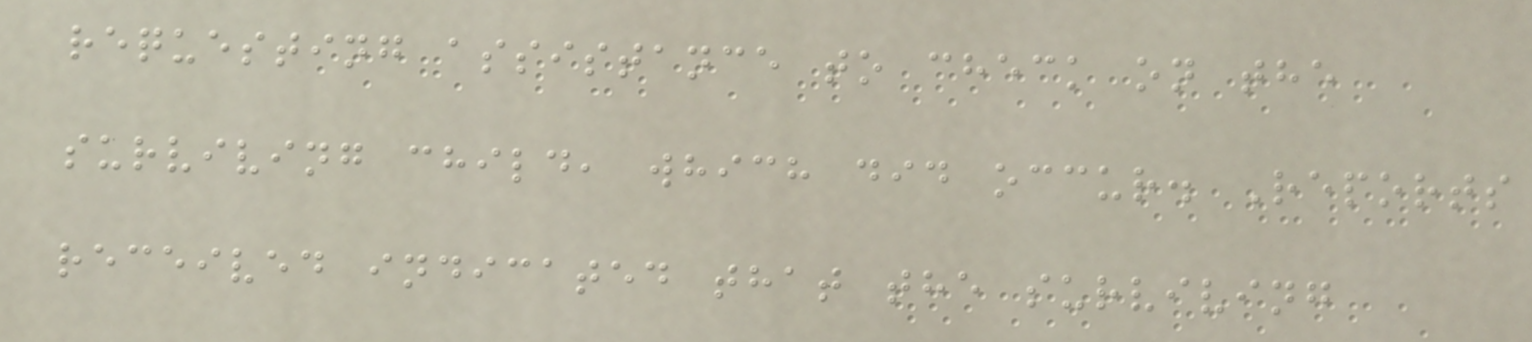requesting assistance to check on the
surviving child, which did occur. Reports
received indicated that the surviving
